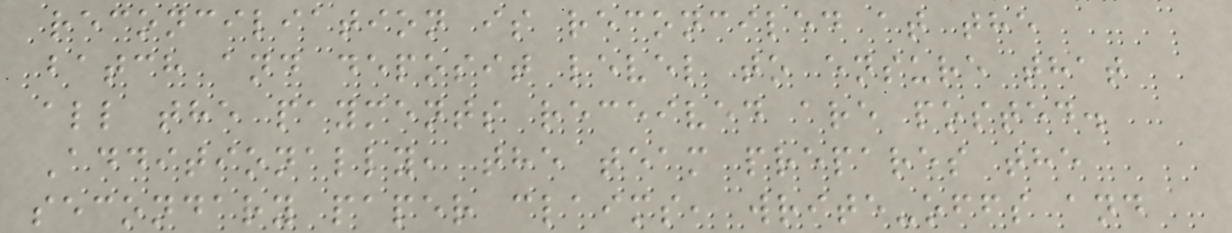reconciliation is reconciled at the
batch and deposit level to ensure that
all the payments received are posted.
Additionally, the team prepares the
secondary paper claims, write-offs and
